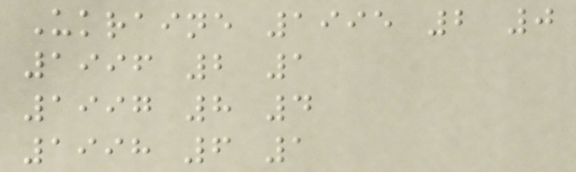Ukraine 1995 2 0
1996 2 1
1997 8 4
1998 6 1
